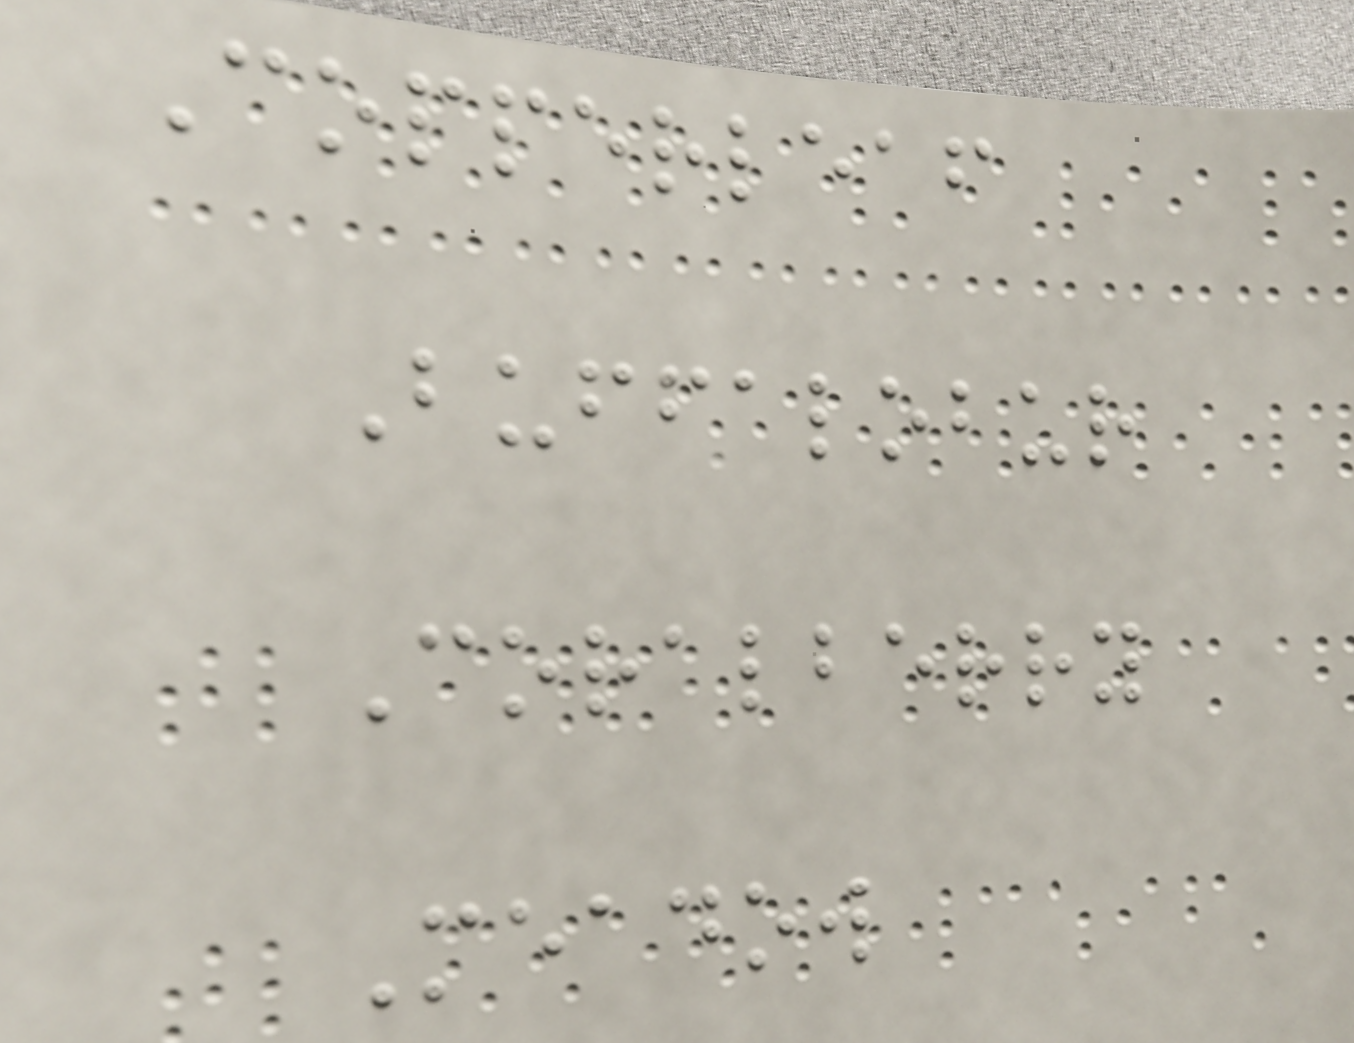Copperleaf
Buffalobur
Coralberry
Meadow
